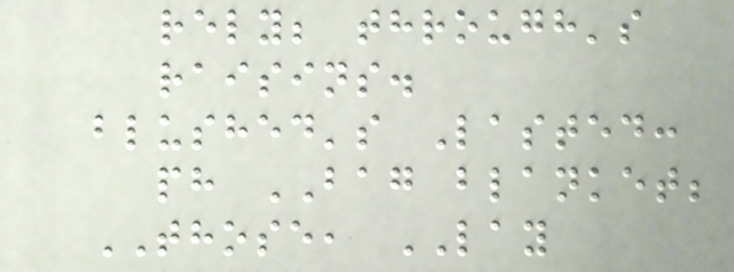rely; through's
raisins.
blushed's Lasted:
ph BAG blanket;
THOSE, LAY
